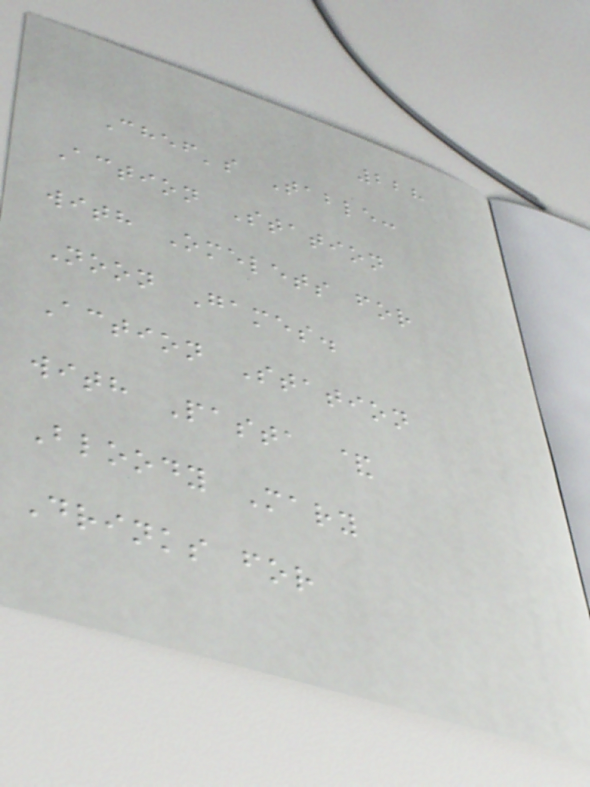228
Chef's Table:
Action Station
with Omelets for
Noon Games.
Action Station
with Pasta &
Bloody Mary
Drinks for
